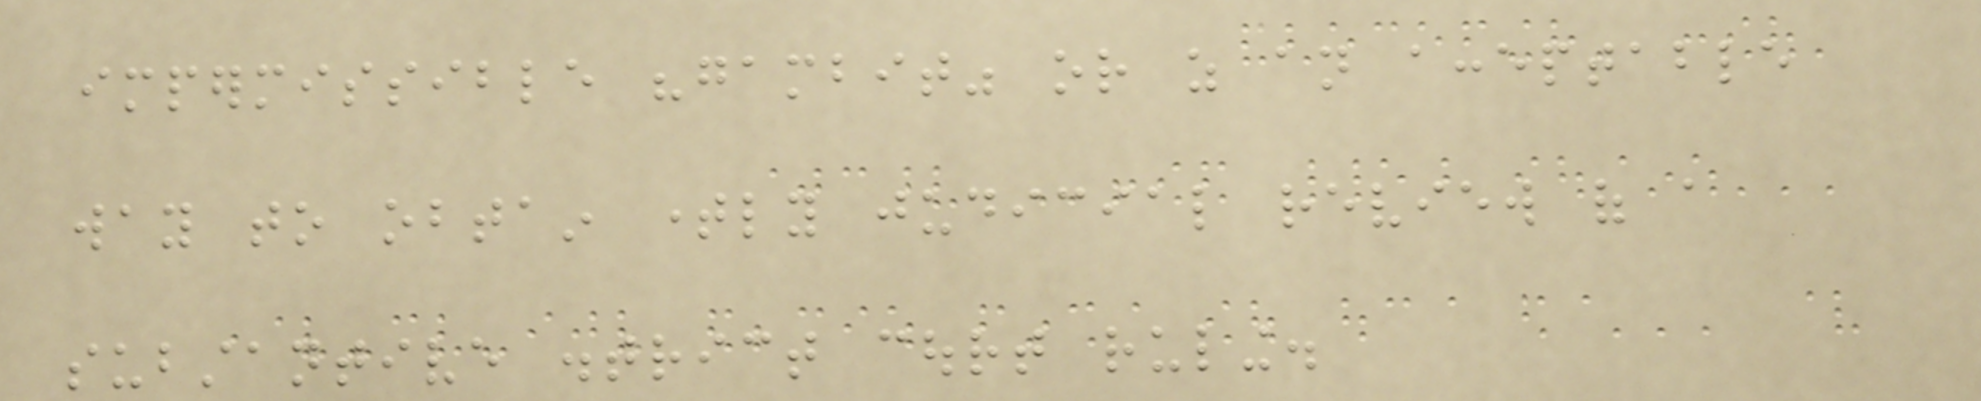impermissible "gambit" or as an acceptable
way to obtain timely judicial review of a
substantive district court ruling.
